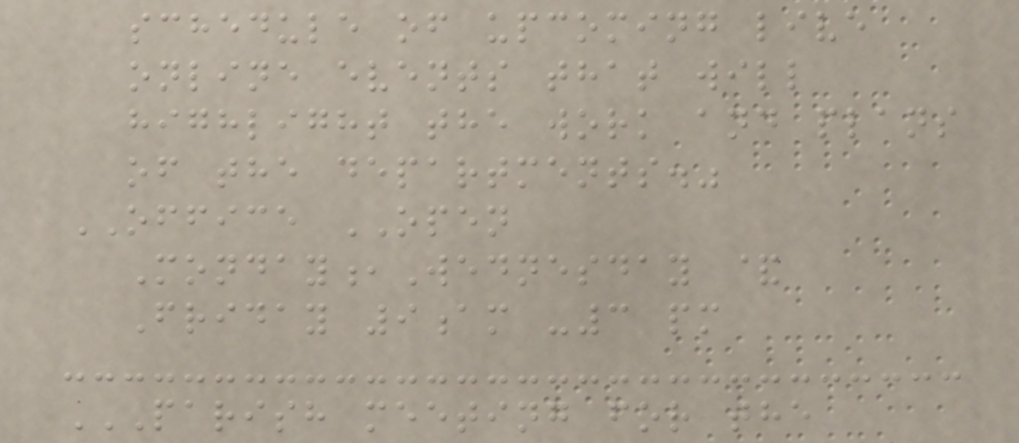schedule of upcoming live
online events that will
highlight the work and plans
of the departments."
OFFICE OPEN
Monday,Wednesday &
Friday 9am -3 pm
PARISH MEETING FOR THE
